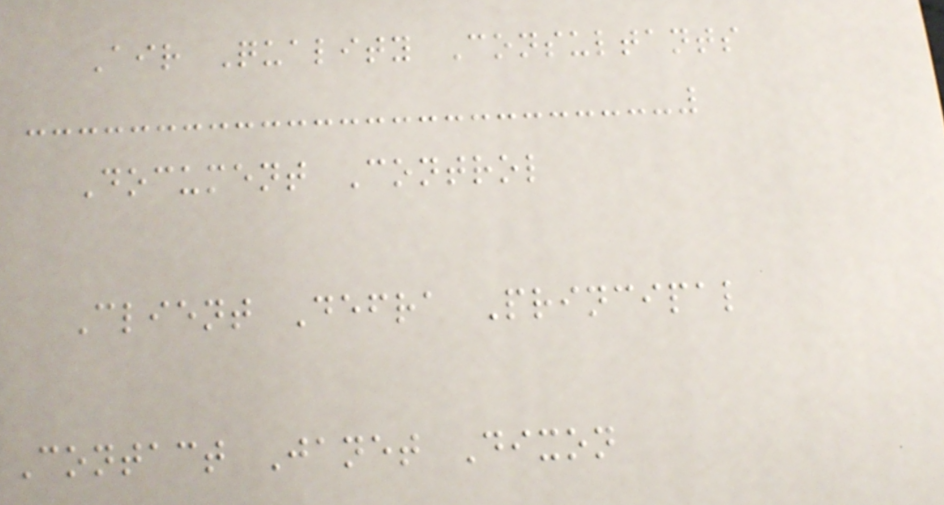Air Quality Consultants
Document Control
Client Defra Principal
Contact Janet Dixon
